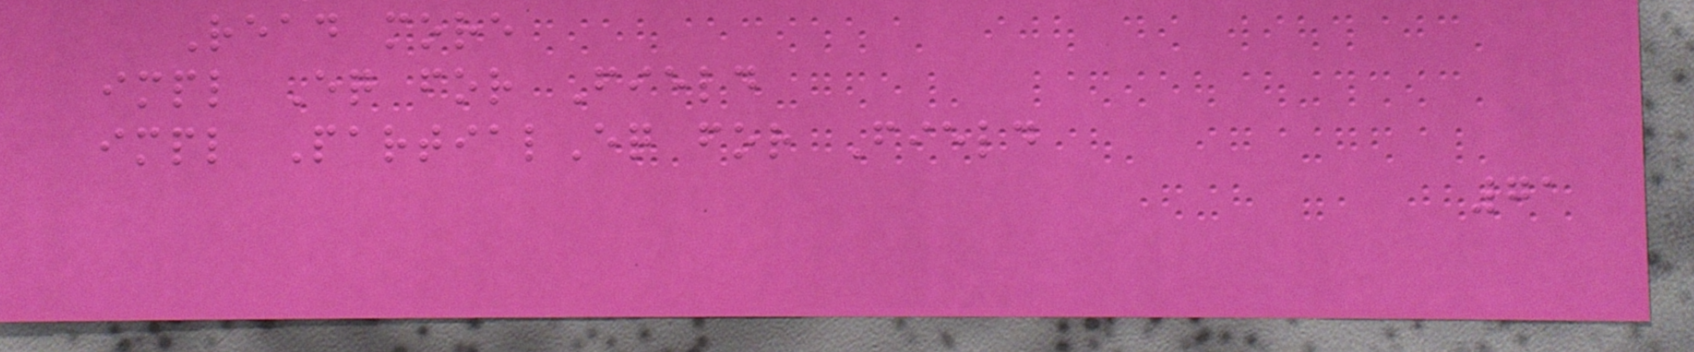Read more
impl Eq for Field
impl PartialEq for Field
71
